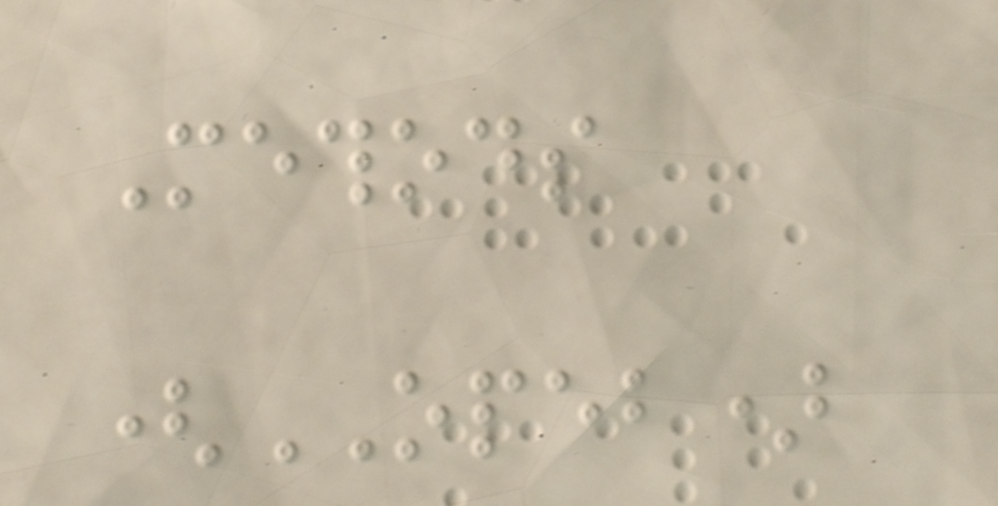Methods
(OPEB)
